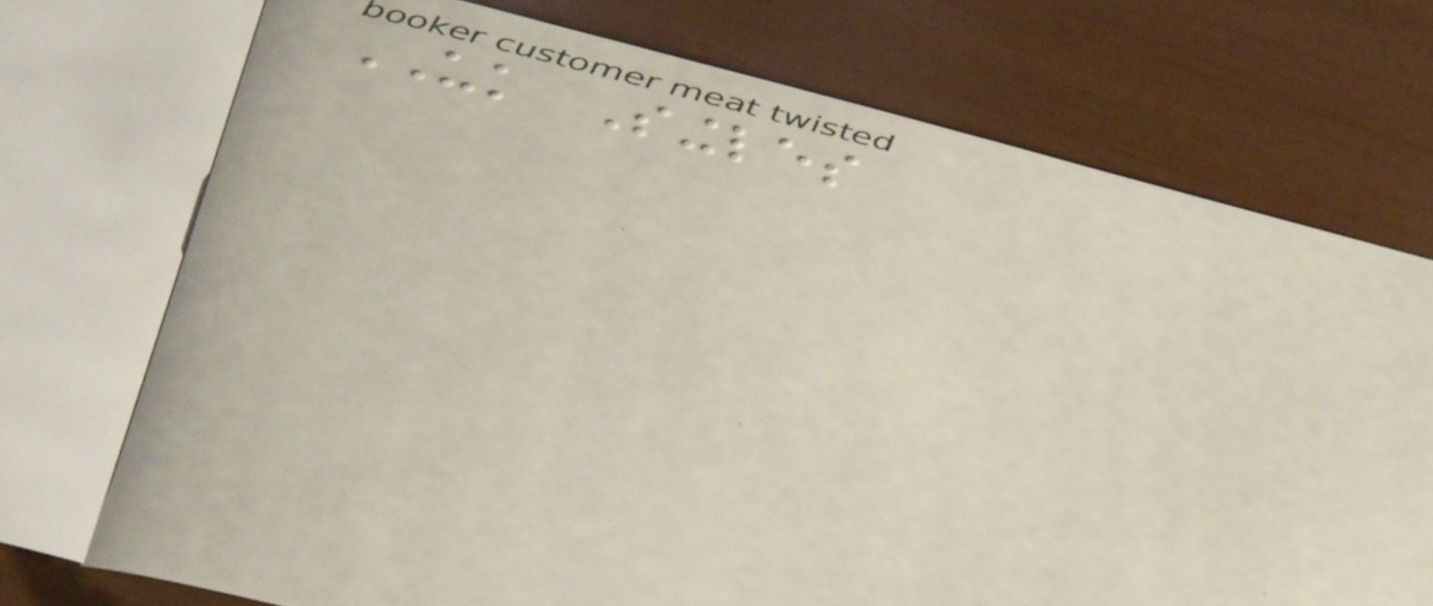UK Singles
